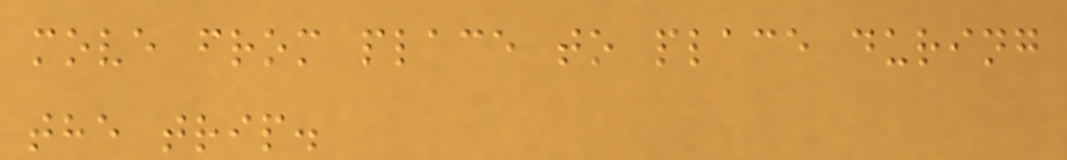move from place to place during
the trip.
